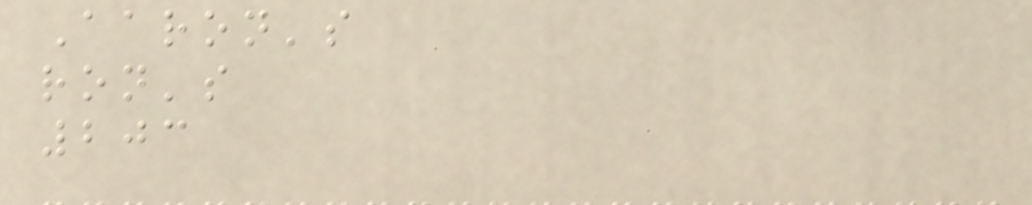Aaron's
ron's
203
